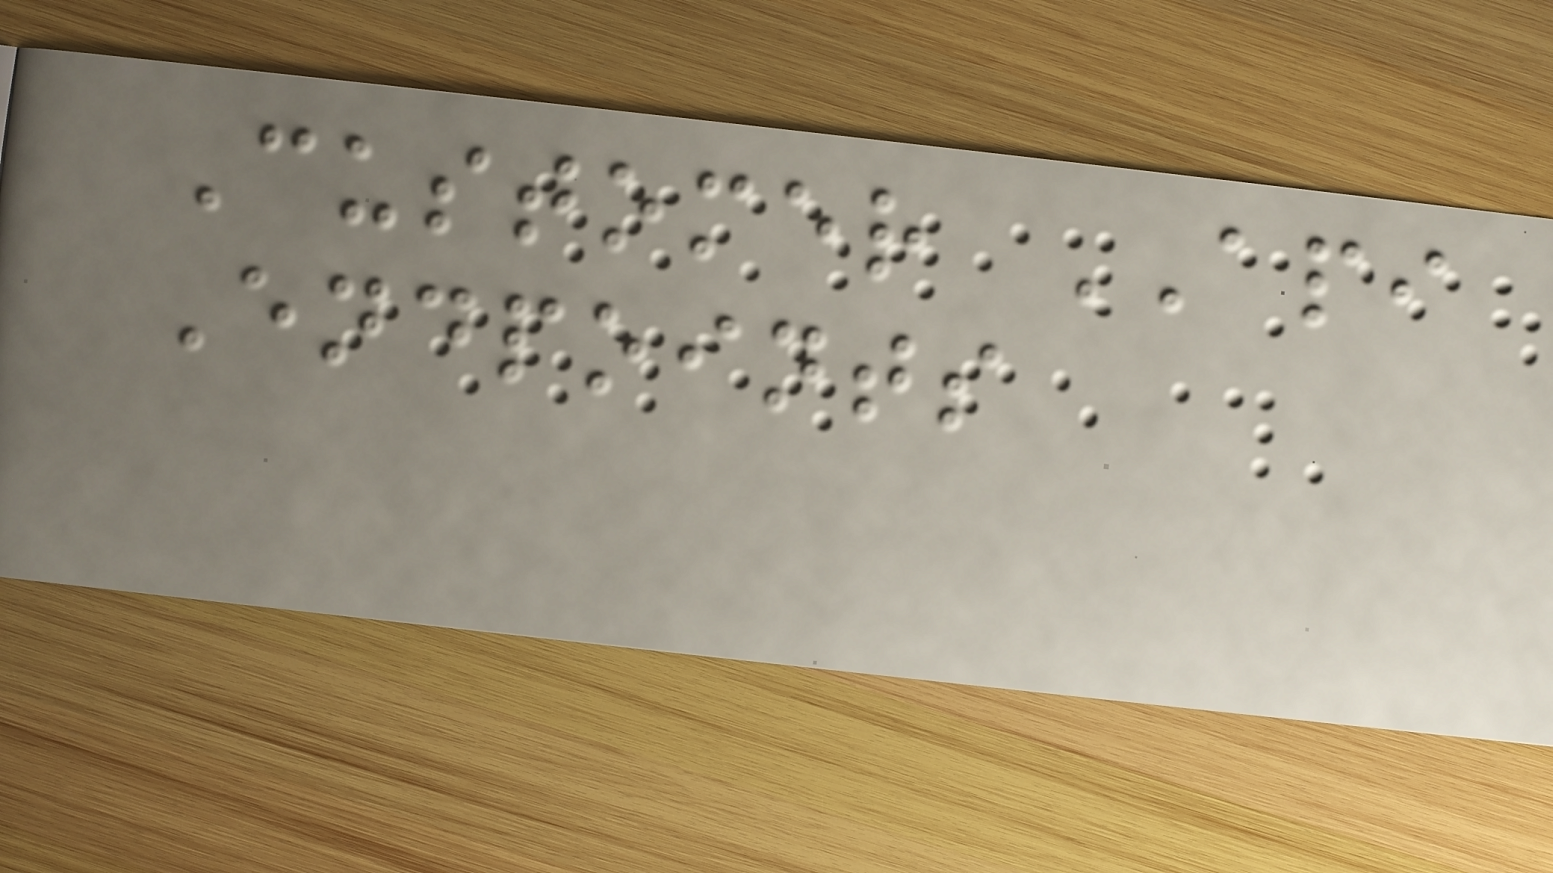Customer API
Endpoints
